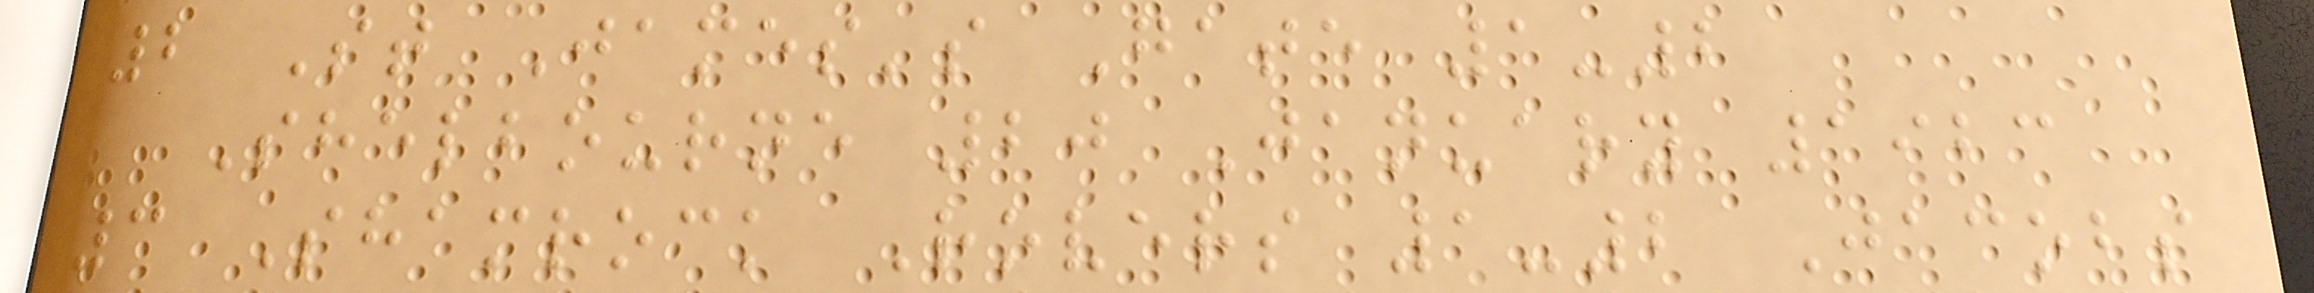2 St James's Gate 1-2
Shelbourne 20 January 1923
3 Shamrock Rovers 1-2 Jacobs
